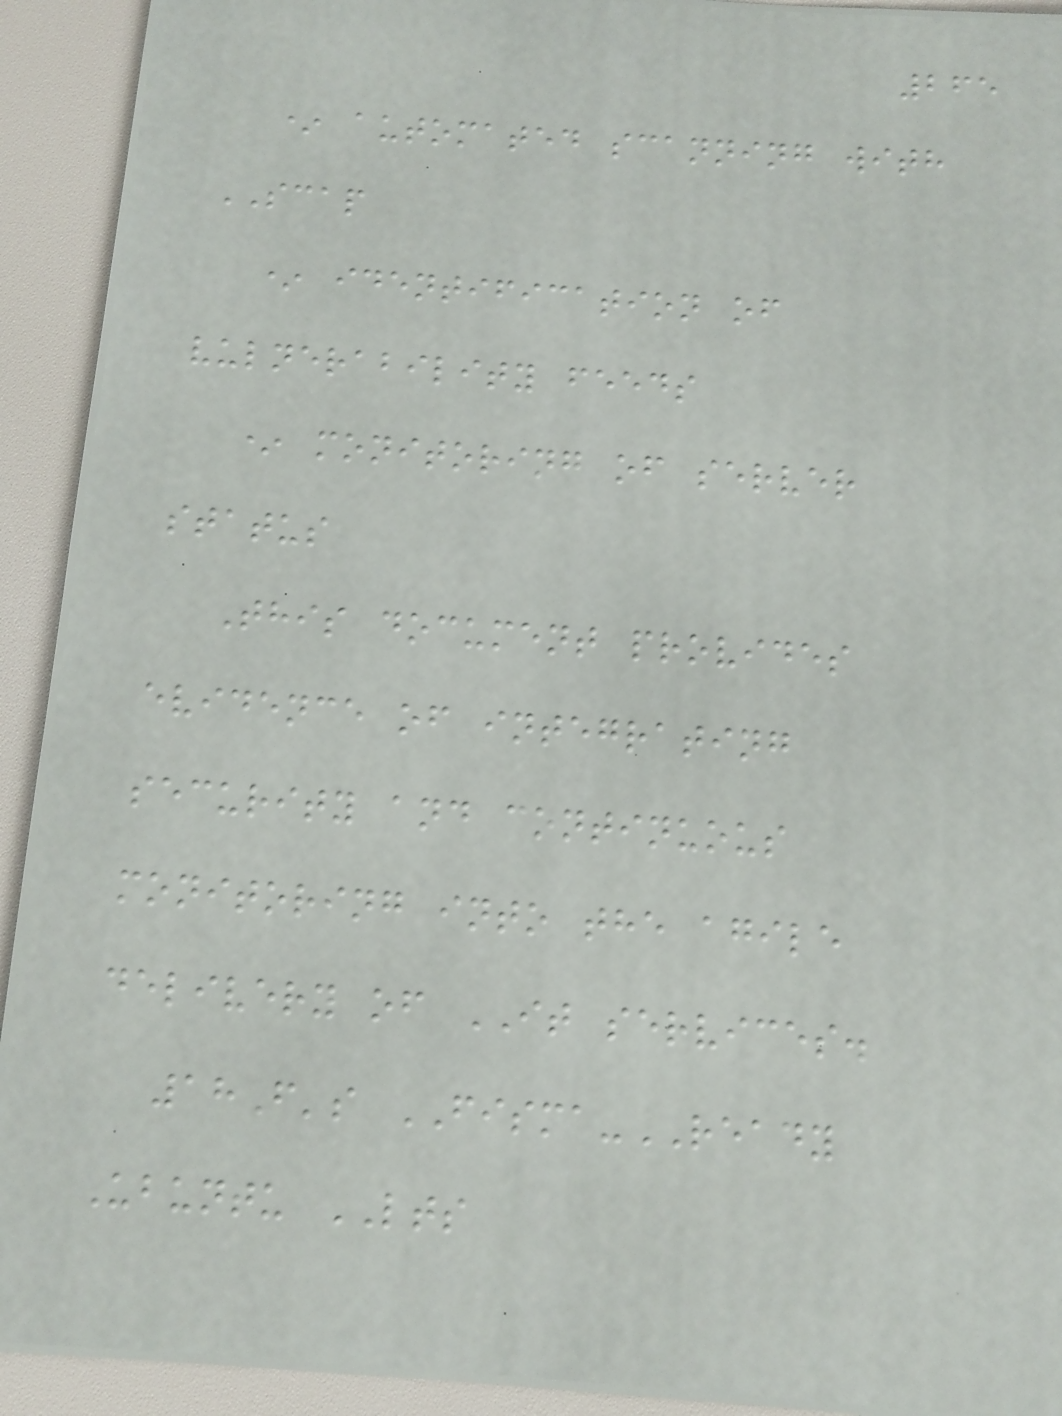265
* automated scanning with
SCAP
* identification of
vulnerability feeds
* monitoring of server
status
This document provides
evidence of integrating
security and continuous
monitoring into the agile
delivery of IT services.
18F's FISMA-READY
Ubuntu LTS
